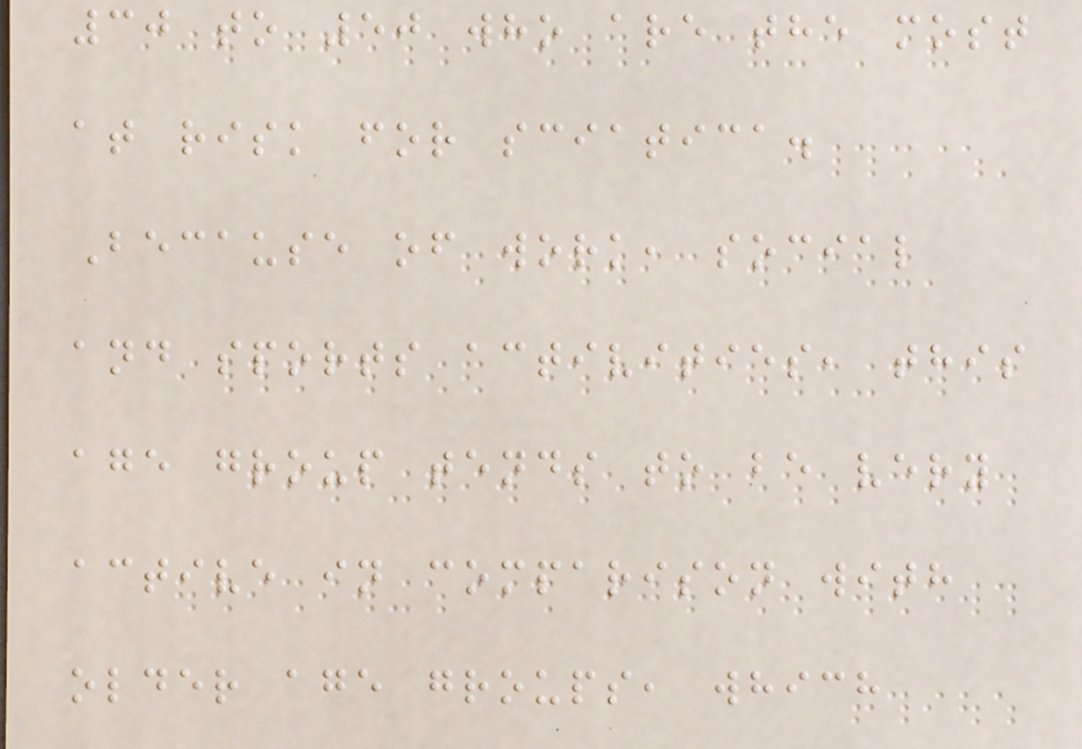30 to 50 who are the most
at risk for sciatica.
Because of work, social
and sports activities, this
age group tends to be very
active in comparison with
older age groups, which
